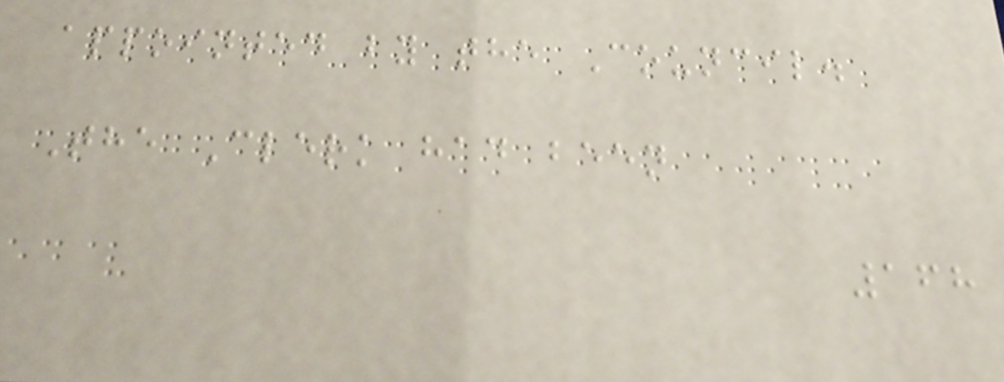appointed by the Council.
The Clerk had been
168
